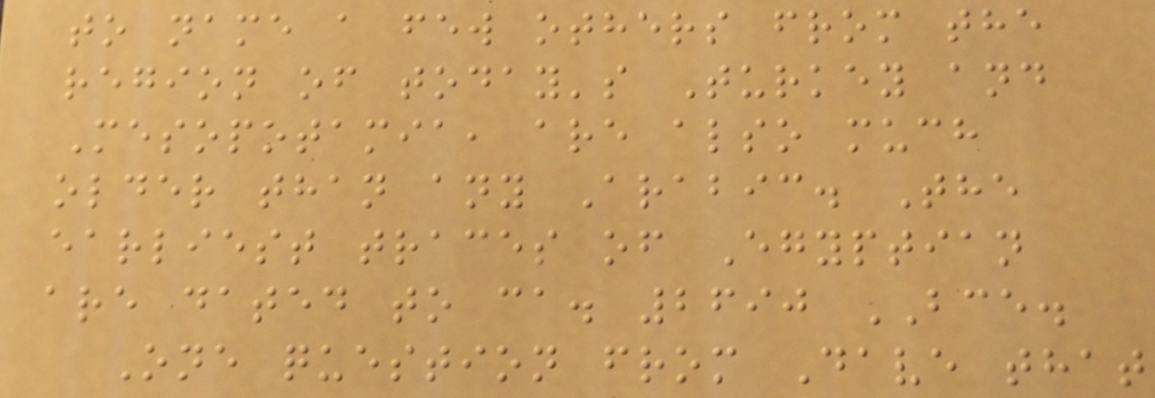to name a few others from the
region of today's Turkey and
Mesopotamia, are also much
older than any Arabic. The
earliest traces of Egyptian
are dated to ca. 2690 BCE.
One question from Dave that
